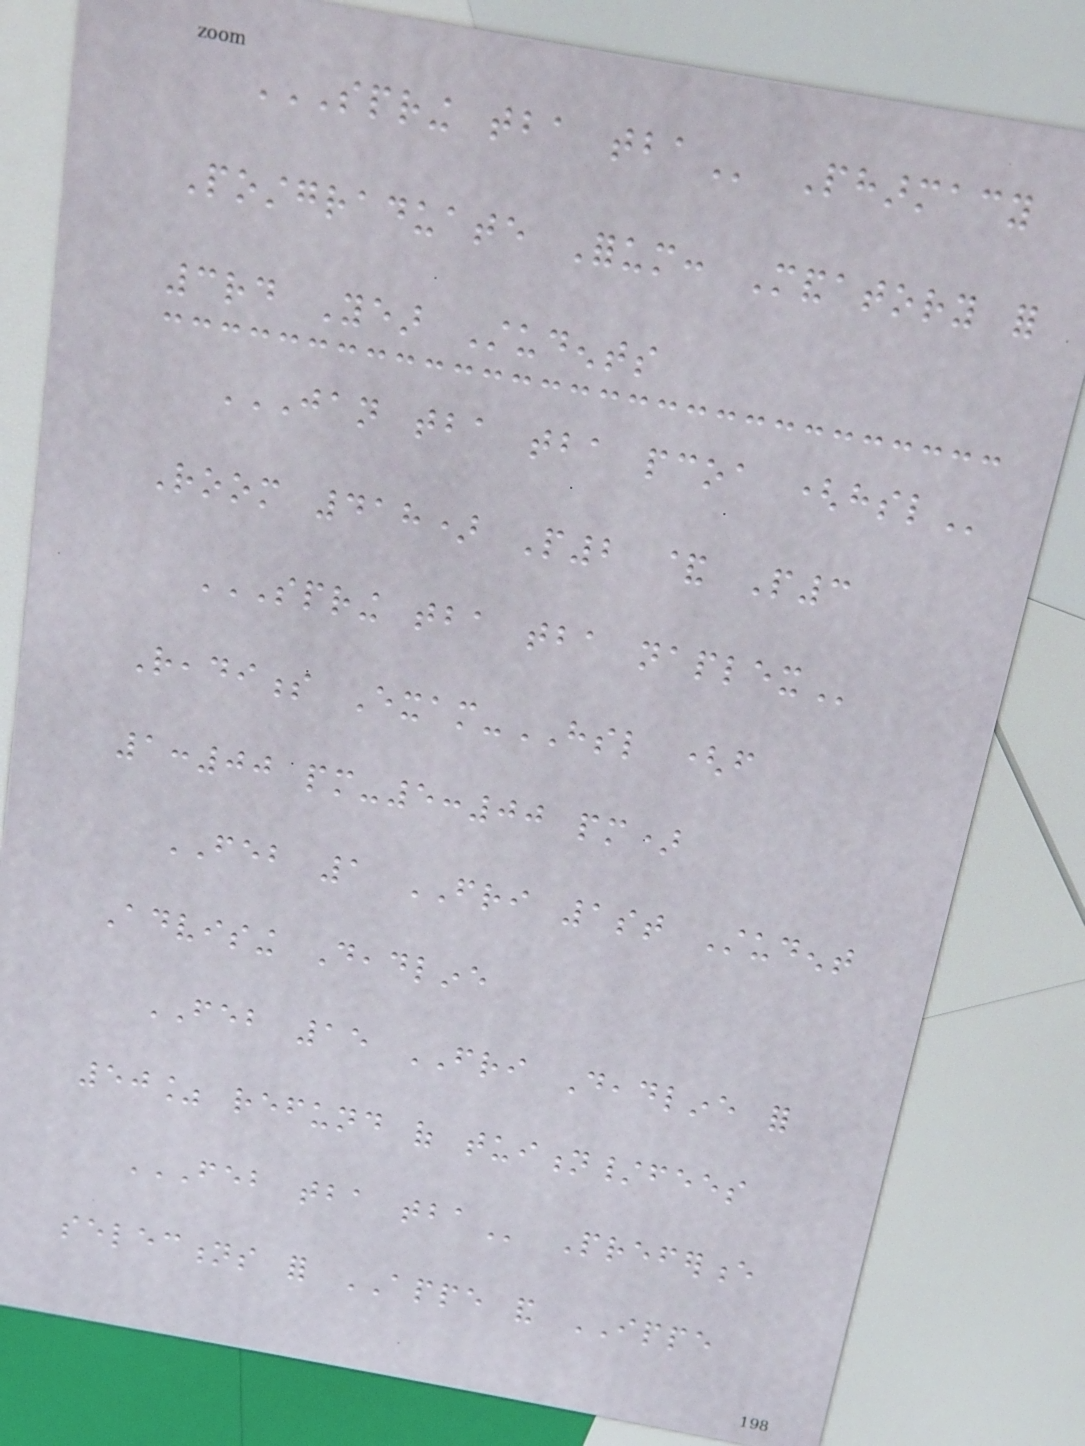SPRING TBA TBA Pharmacy
Postgraduate Forum: Mandatory for
3rd Year Students
JAN TBA TBA PCOA (HSL
Room 418) P2 & P3
SPRING TBA TBA NAPLEX
Readiness Exam-HSL (from
1:00 pm-5:00 pm)
FEB 1 FRI 1st Student
Advising Deadline
FEB 15 FRI Deadline for
50% refund of tuition/fees
FEB TBA TBA Preference
selections for APPE and IPPE
